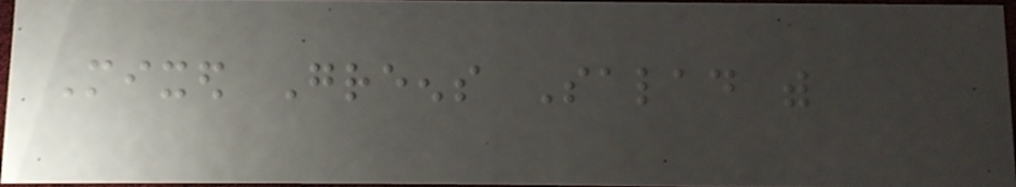Mixed Greens Salad with
